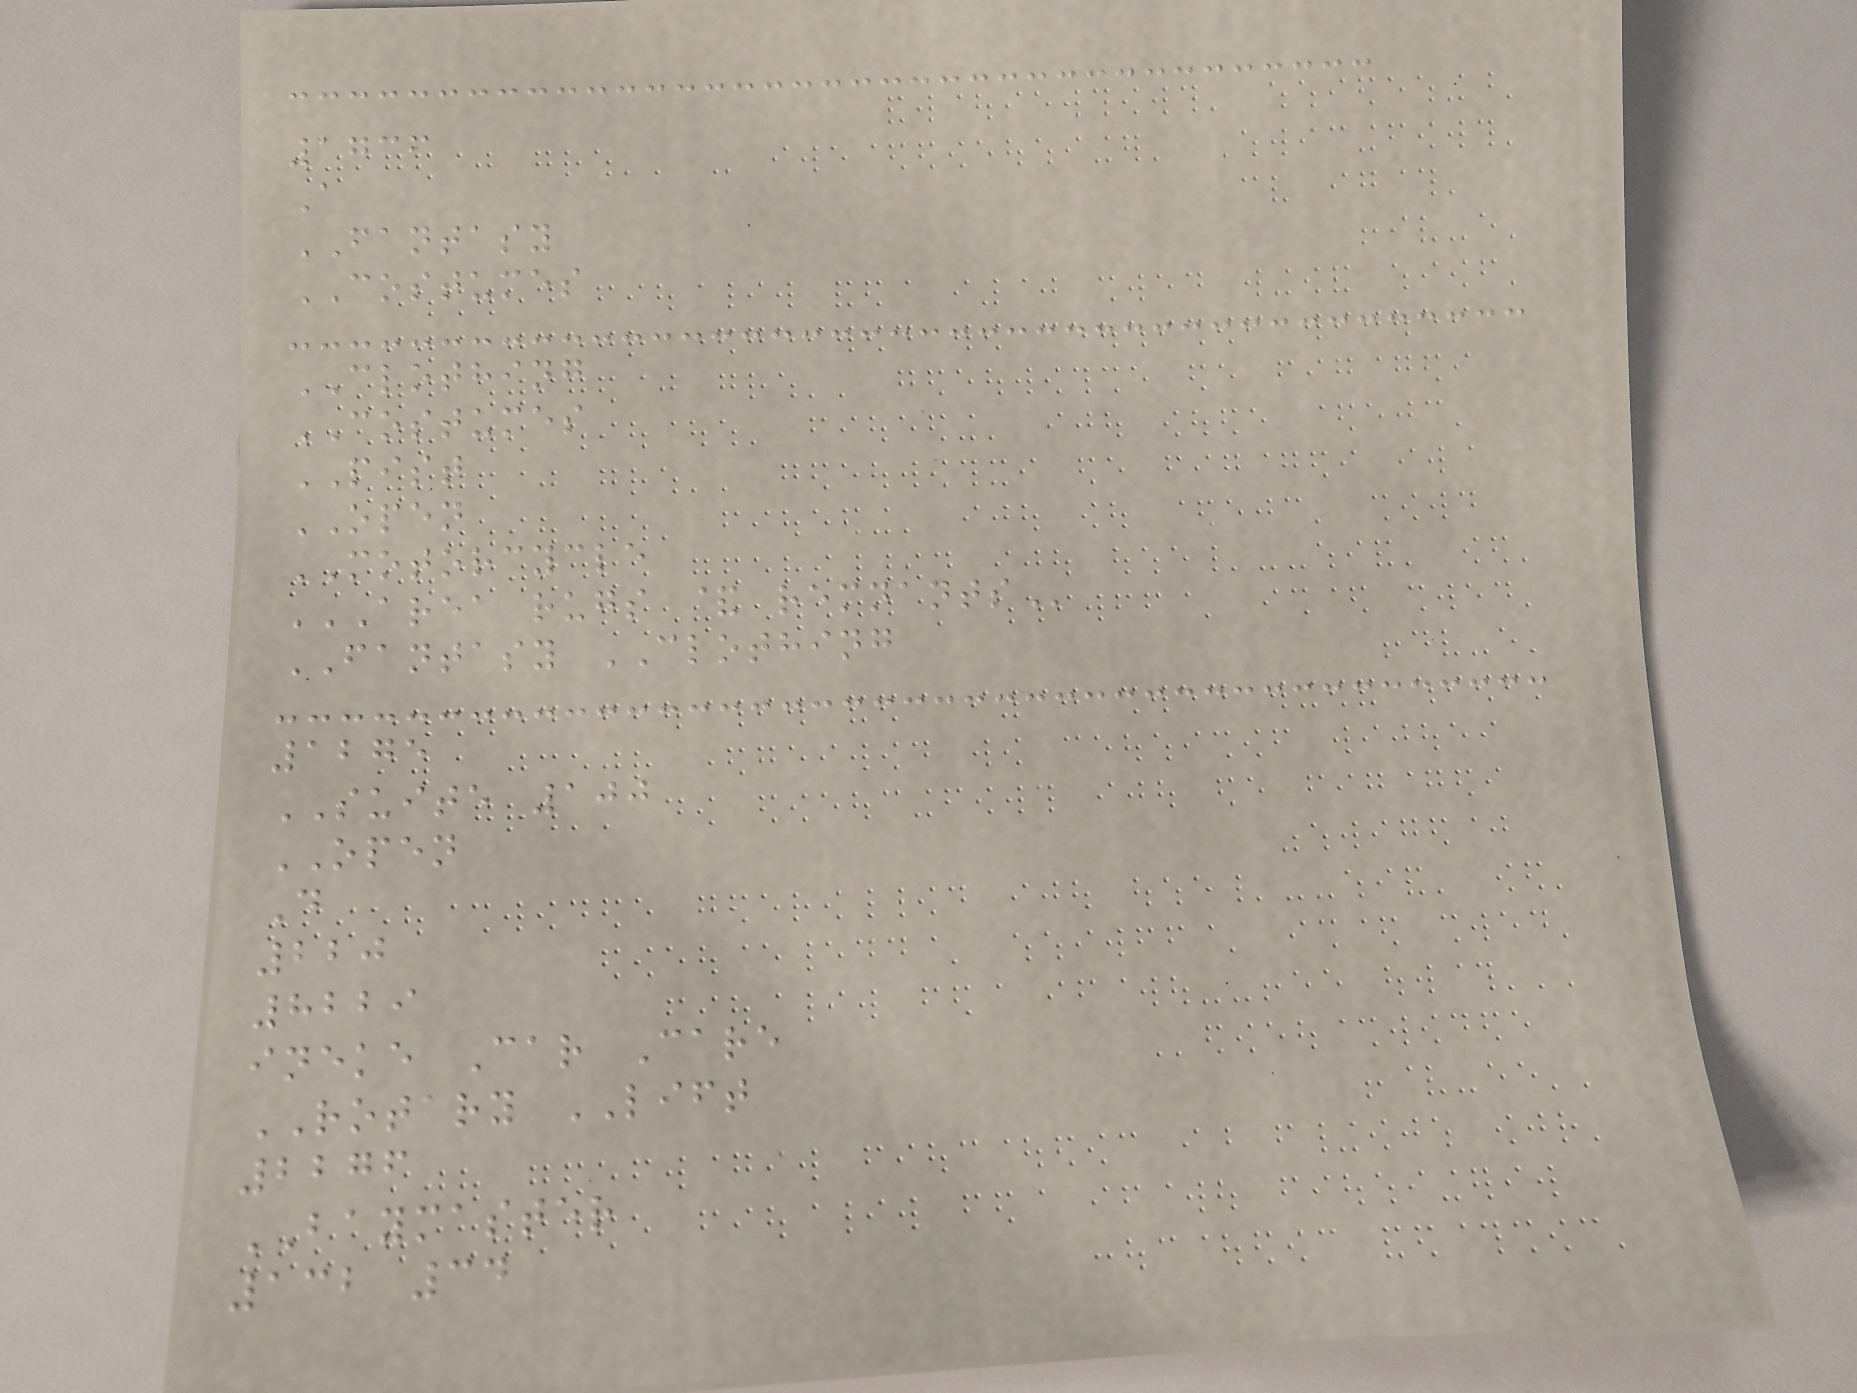1736
A
FANTASY
COSTUMES
CLOTHING
COSTUMES
PIST
OPEN
MOTORCYCLE
AREA RUGS & REMNANTS
FANTASY CLOTHING
1275
SUITE 100
OPEN
D
220
8229
ineke Car Care
ROTARY LIFT
2276
BAYMASTER
132 34
